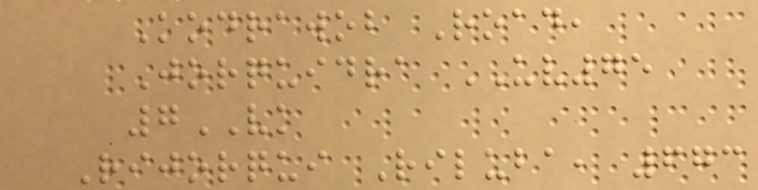Kodrawob Road,
Jorquidra UV75
7VK
Rijorqui Riluba, 673
